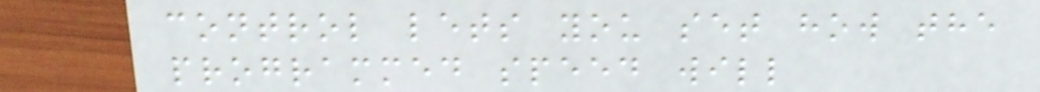control lets you set how the
programmed speed will
